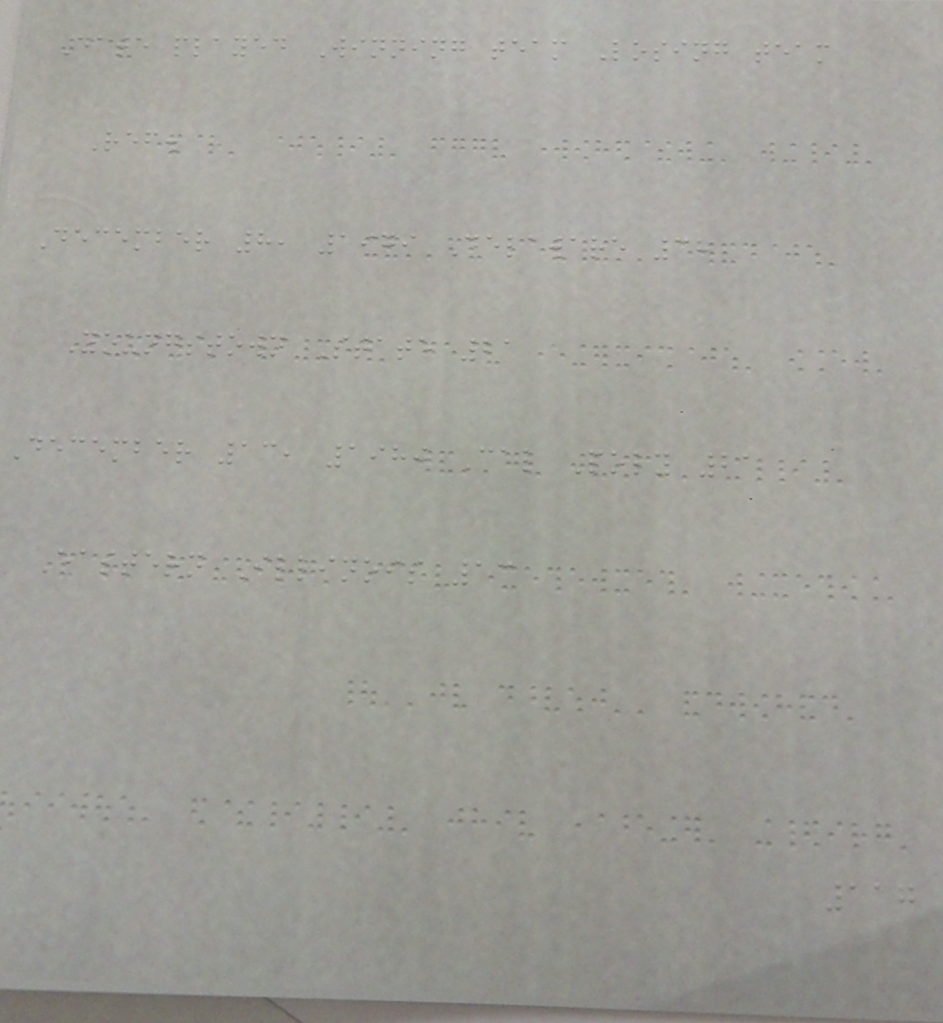Date played Winning team Losing team
Ref.
December 8, 1979 Delaware 38
Youngstown State 21
December 13, 1980 Cal Poly 21
Eastern Illinois 13
117
